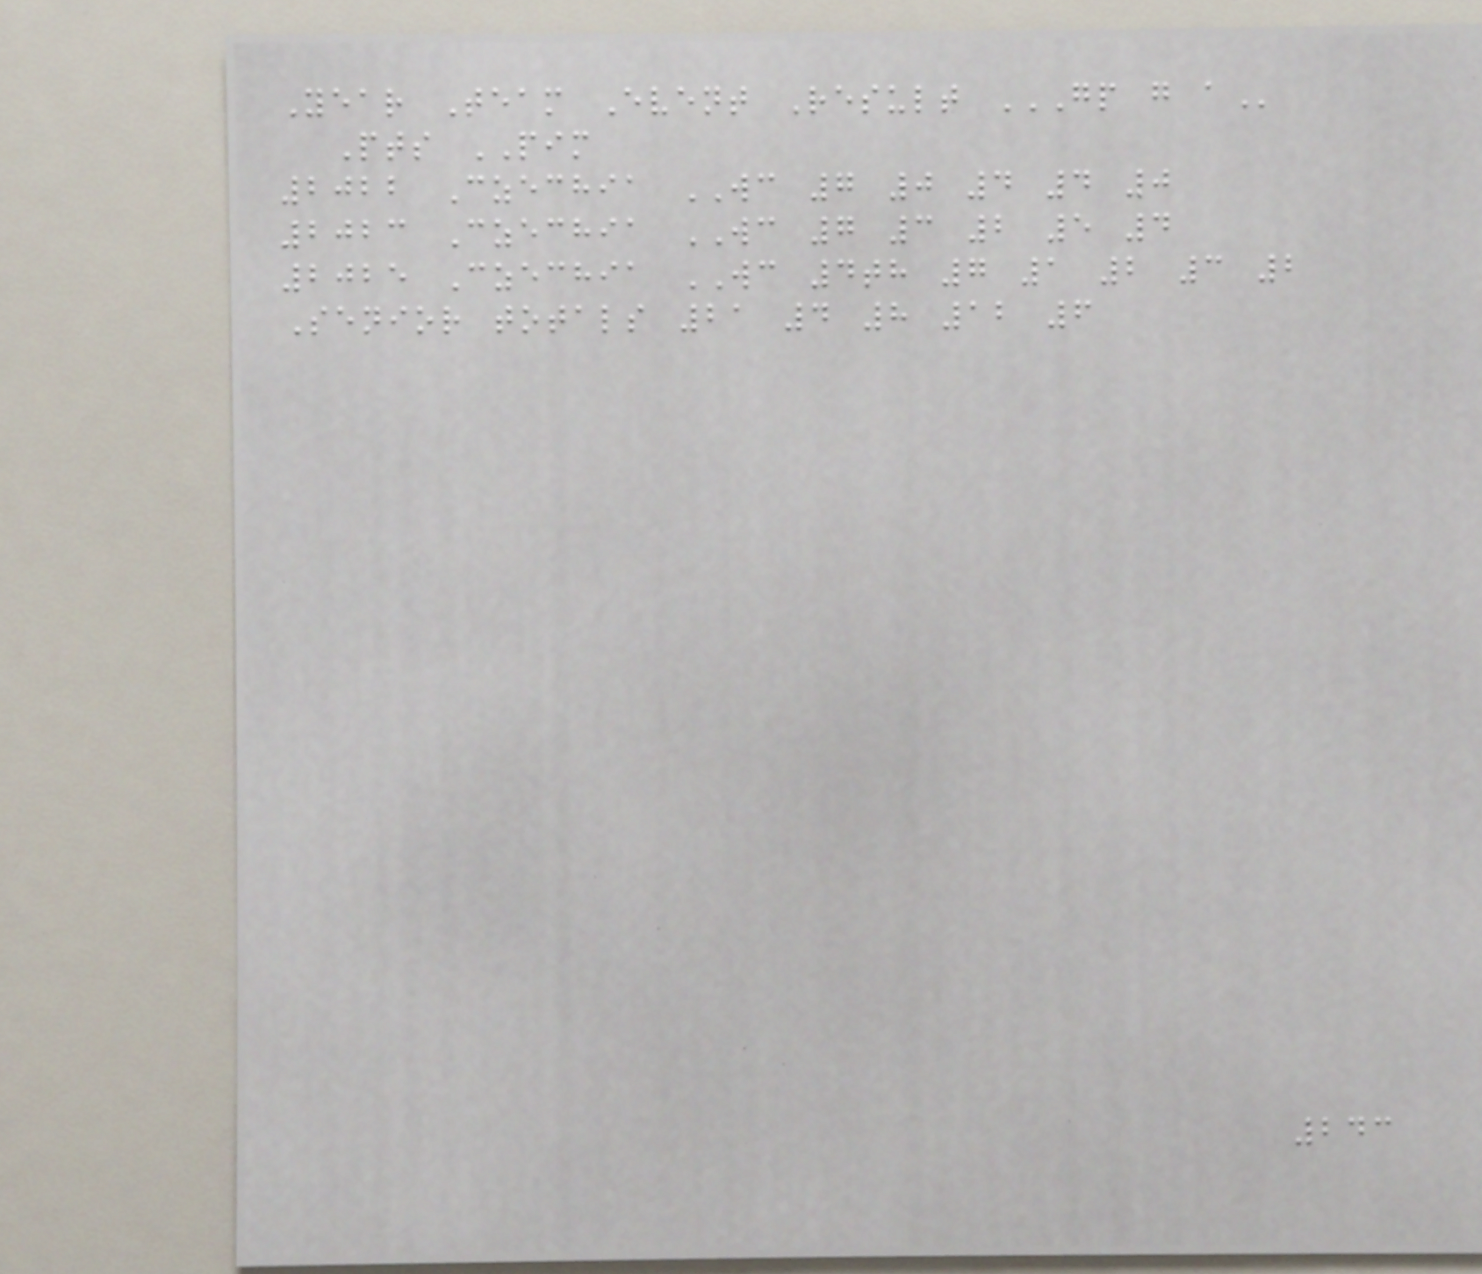Year Team Event Result GP G A
Pts PIM
2022 Czechia WC 7 0 4 4 0
2023 Czechia WC 7 3 2 5 4
2025 Czechia WC 4th 7 1 2 3 2
Senior totals 21 4 8 12 6
243
